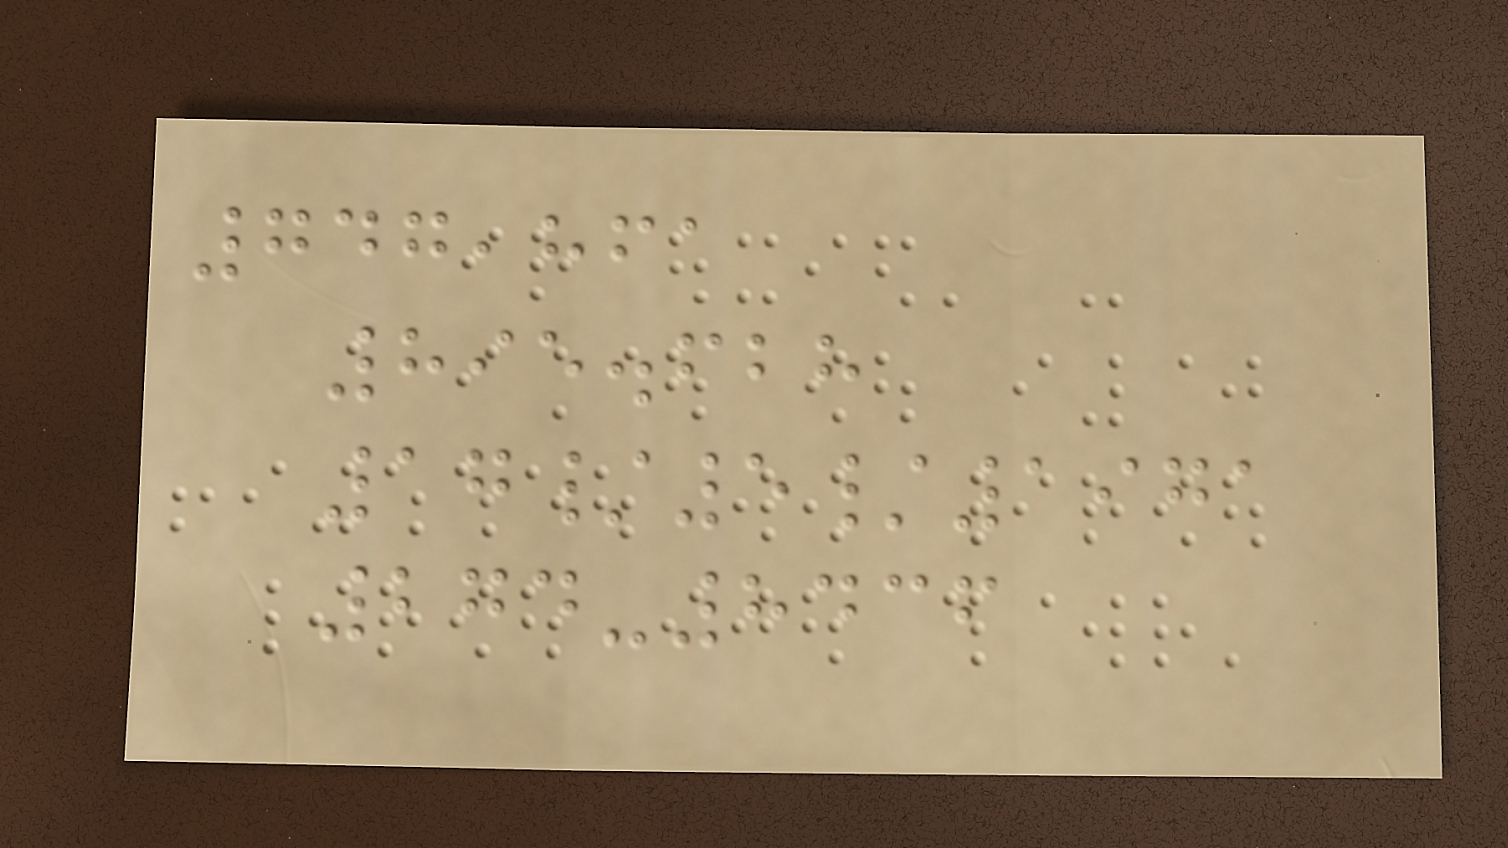747,861
895.628
17/5/1971
274-8436
